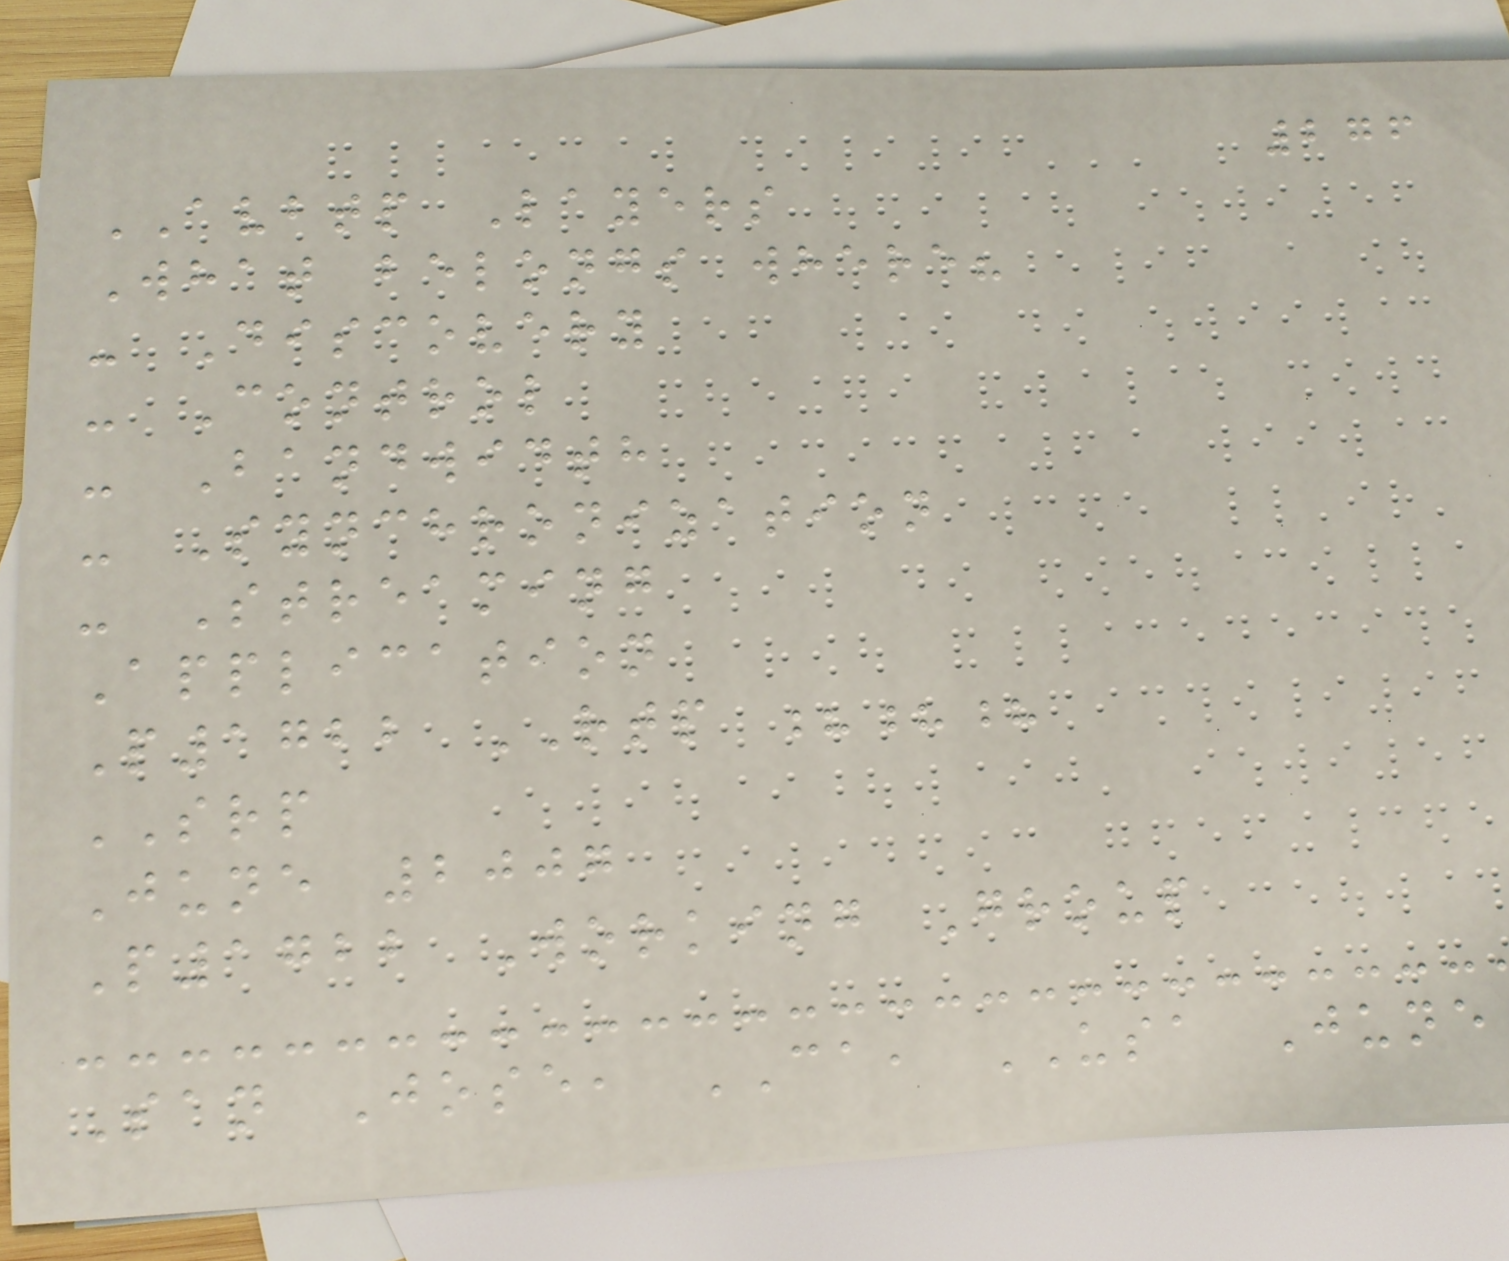276
AVBTP Layers
What belongs where?
- Discovery
- Control
- Bandwidth
- Synchronization
- Streaming
Application
P1722 RTP ???
SRP
June 2007
P1722 Working Group
San Jose, CA, USA June
